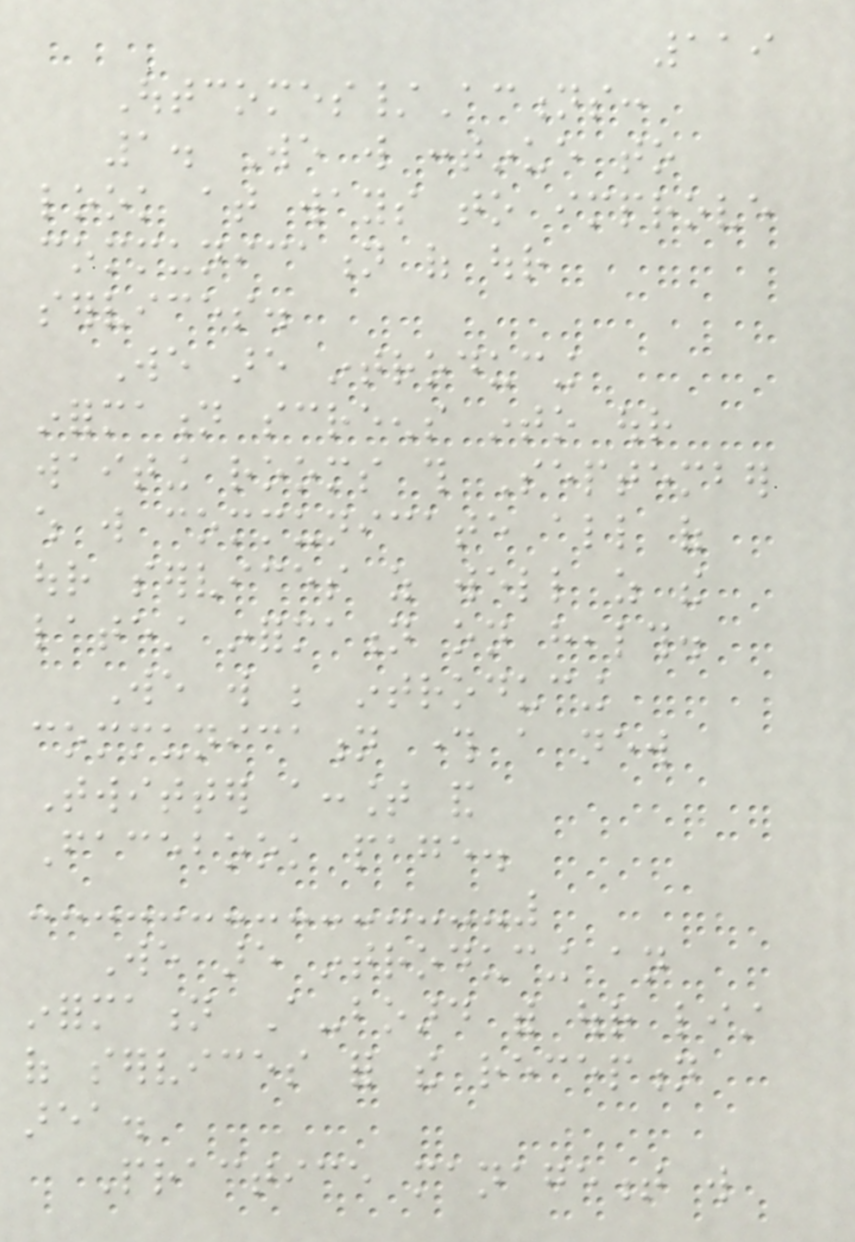119
Outcomes/Actions:
1. We will continue to
look at ways to improve
communication of our
services.
We are introducing
information screens into our
waiting rooms this September
which will communicate all of
our services as well as the
latest information on health.
We will be introducing
communication through a new
Twitter account and
Facebook page.
We are introducing an
information A-board with our list
of services for the reception
area.
Practice management will
